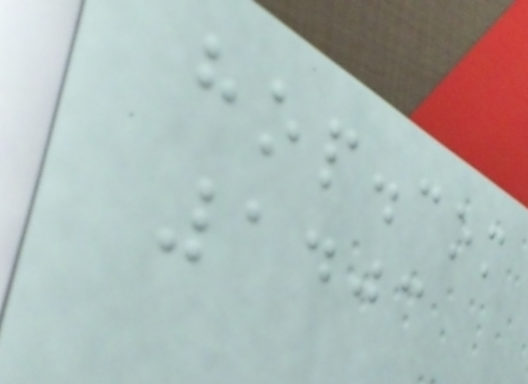hop.com
1403
